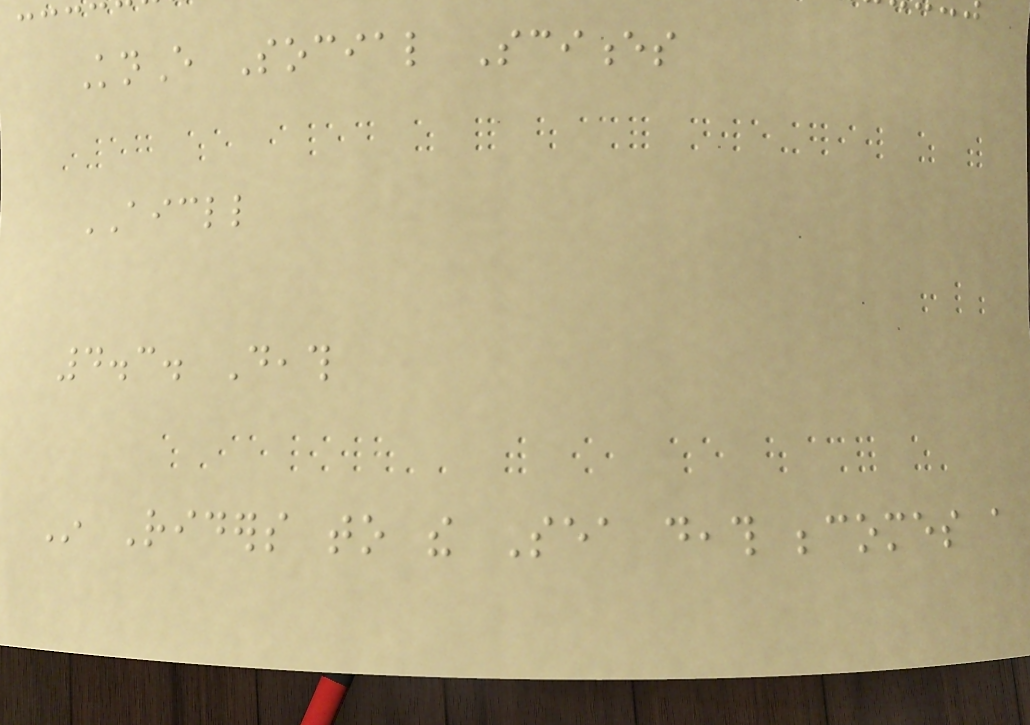KnE Social Sciences
AICLL
4.3. Death
In Riders to the Sea death becomes a
